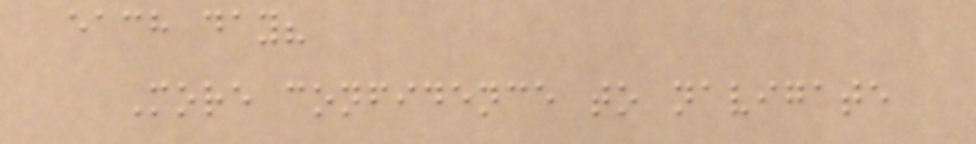each day?
More confidence to navigate
